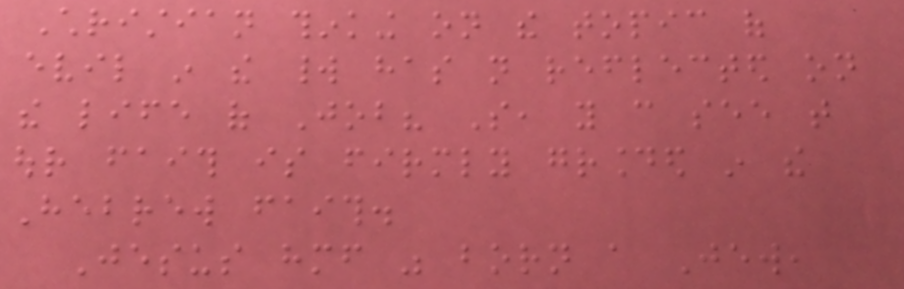Christian thinking on the topic of
evil in the world has not reflected on
the life of Job? So, you can see that
our faith is firmly grounded in the
Hebrew faith.
Jesus himself was born a Jew,
